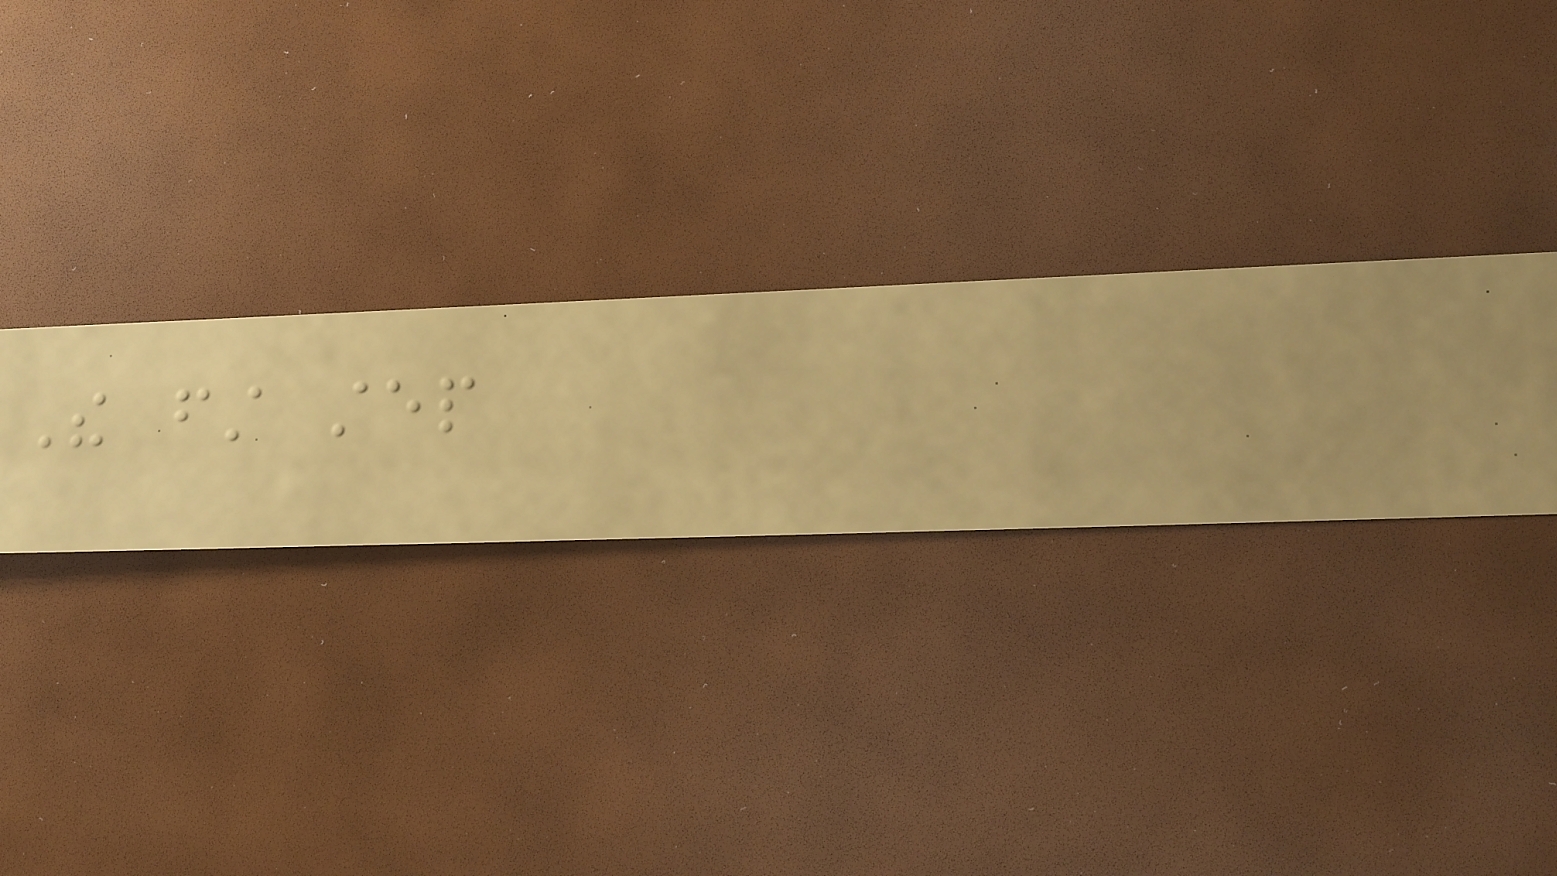The first step
